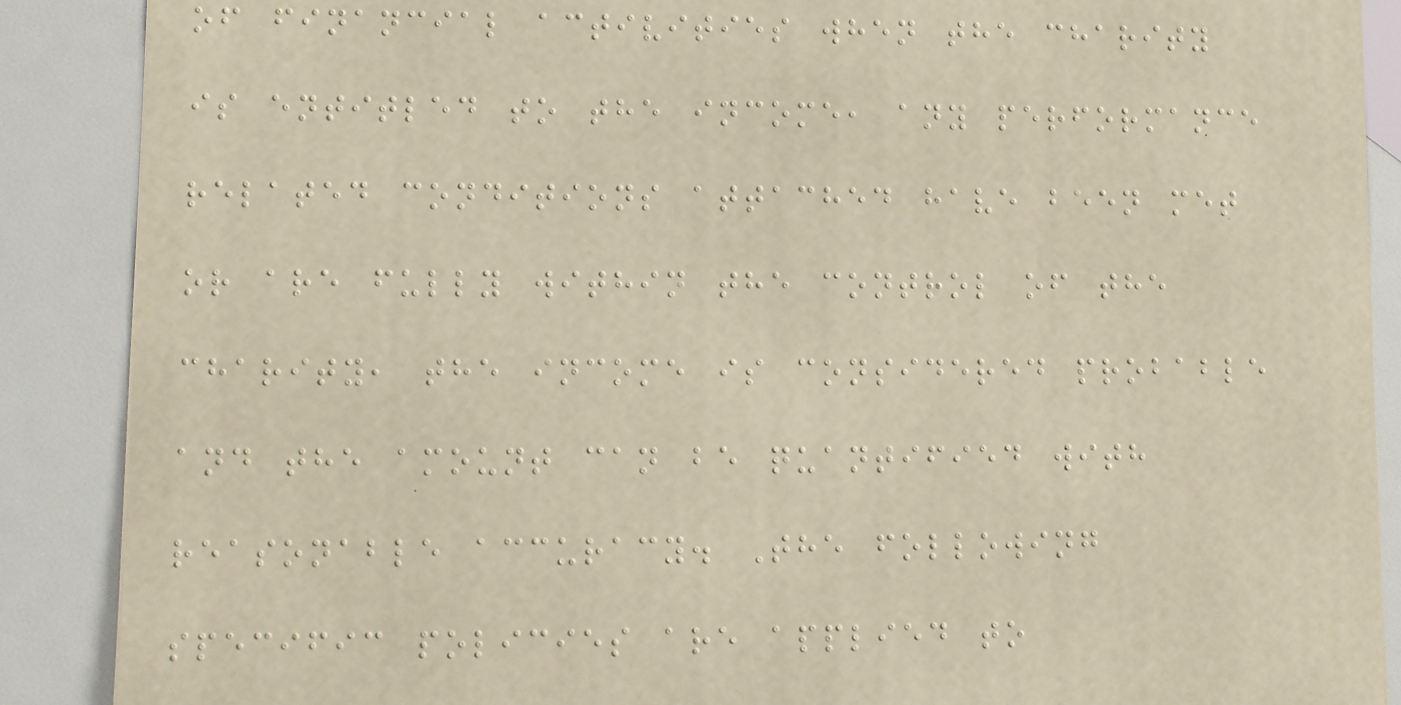of financial activities when the charity
is entitled to the income, any performance
related conditions attached have been met
or are fully within the control of the
charity, the income is considered probable
and the amount can be quantified with
reasonable accuracy. The following
specific policies are applied to
